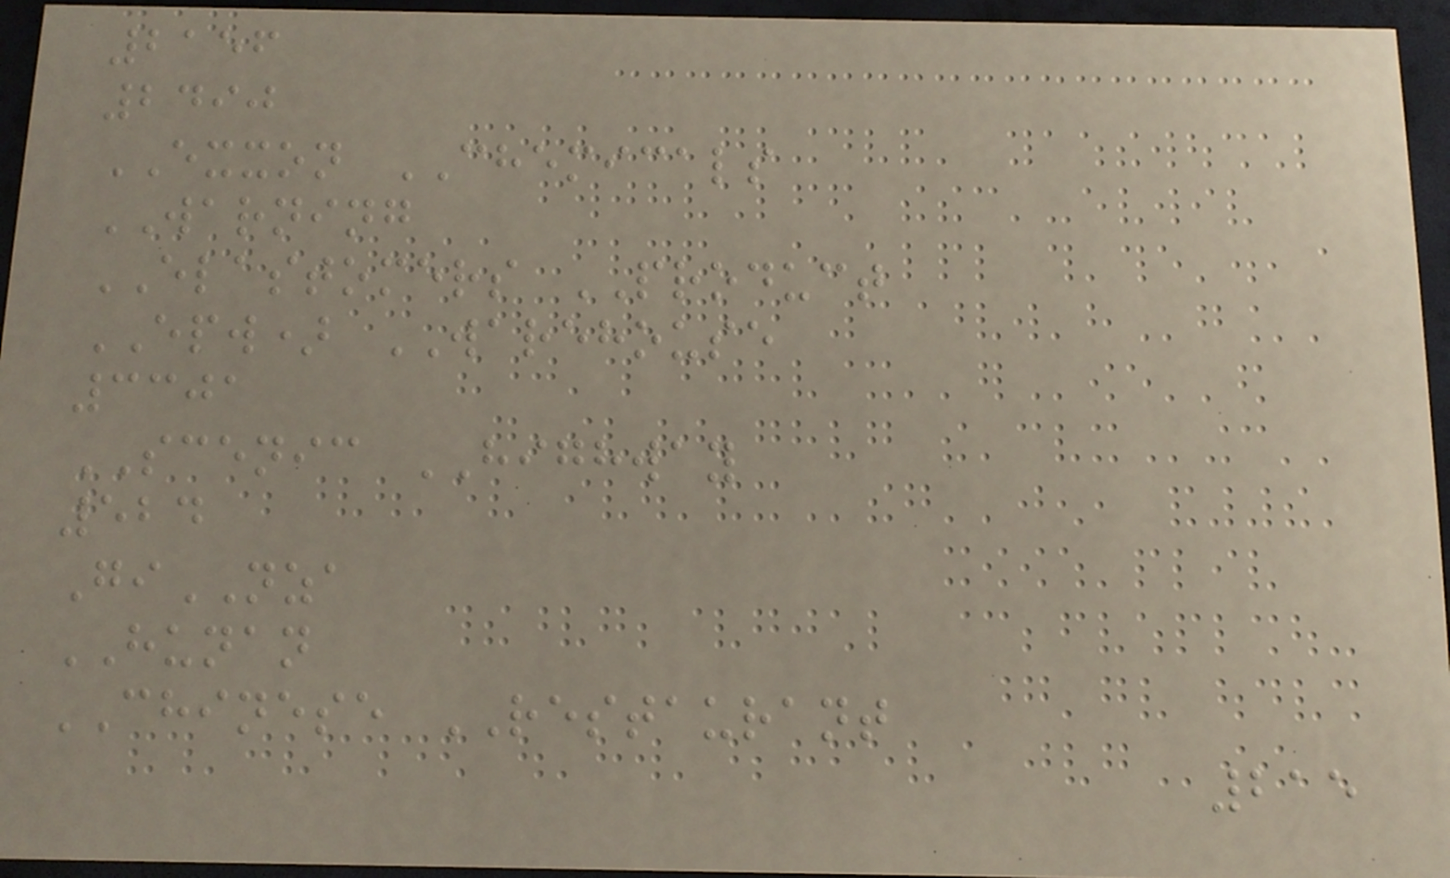2156
2490
EXXON CHEMICALS
WARNING
ELASTOMERS PRODUCT
EPW) WAREHOUSE
3301
SCENIC HIGHWAY
524
GiNZA
HUNAN
CHINESE RESTAURANT
215
